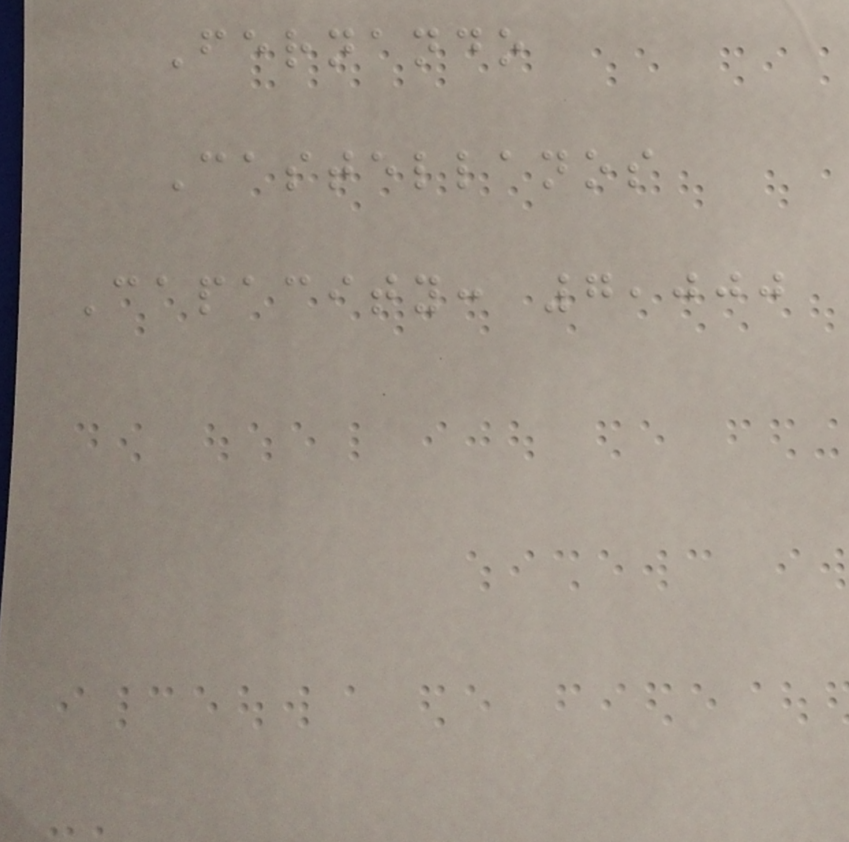Fernando
Castellanos
Capacity: 7,000
